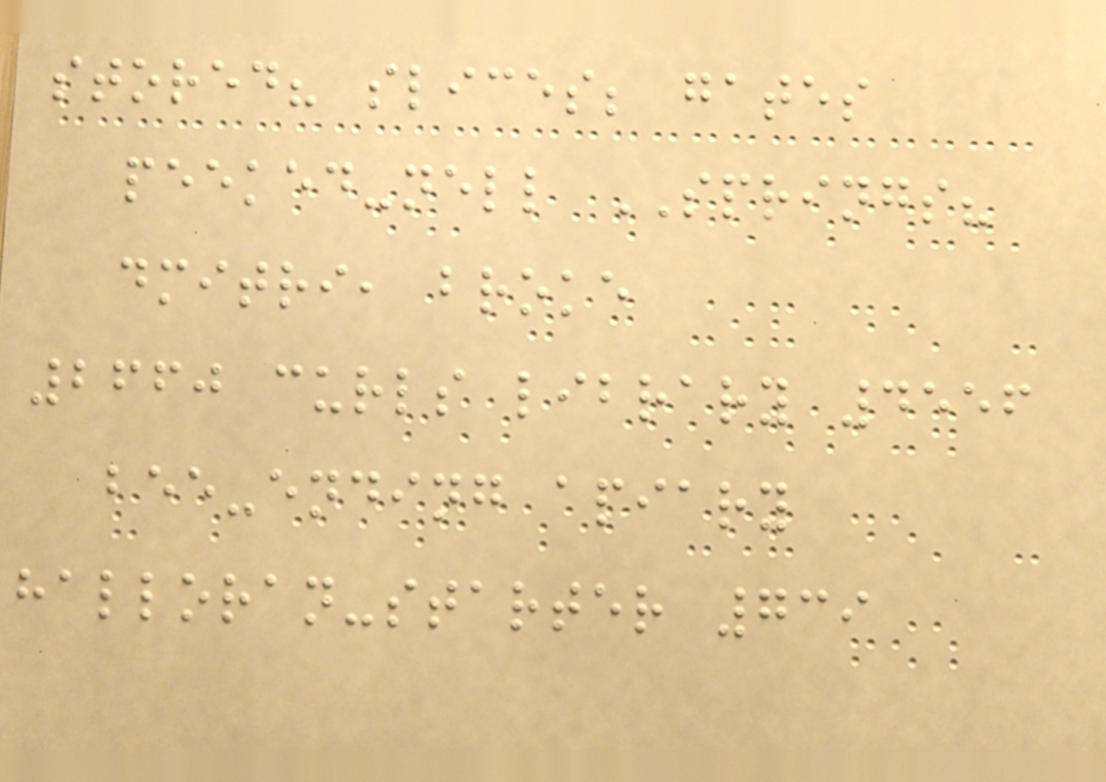stored? slices; gates
peeked-nell SPRINGS?
dmitri, broke
2660 curls library 4556
bee-ending apiary
halloran-starter 739
